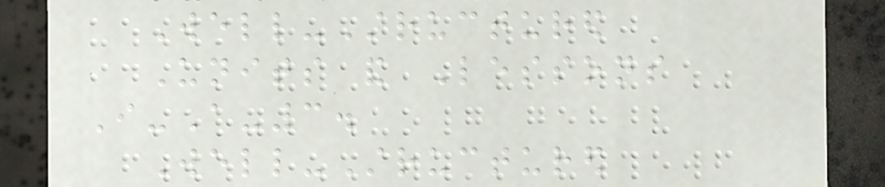Well-Structured
Units and Lessons
I-A-3.
Well-Structured
